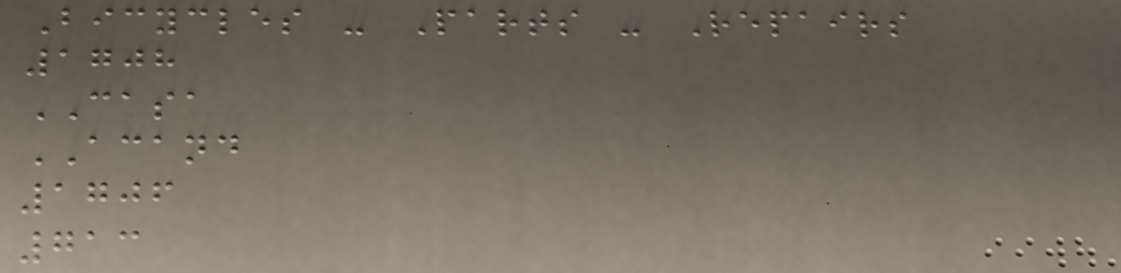Bicycles - Parts - Repairs
1708
CASA
ACAND
1706
713
